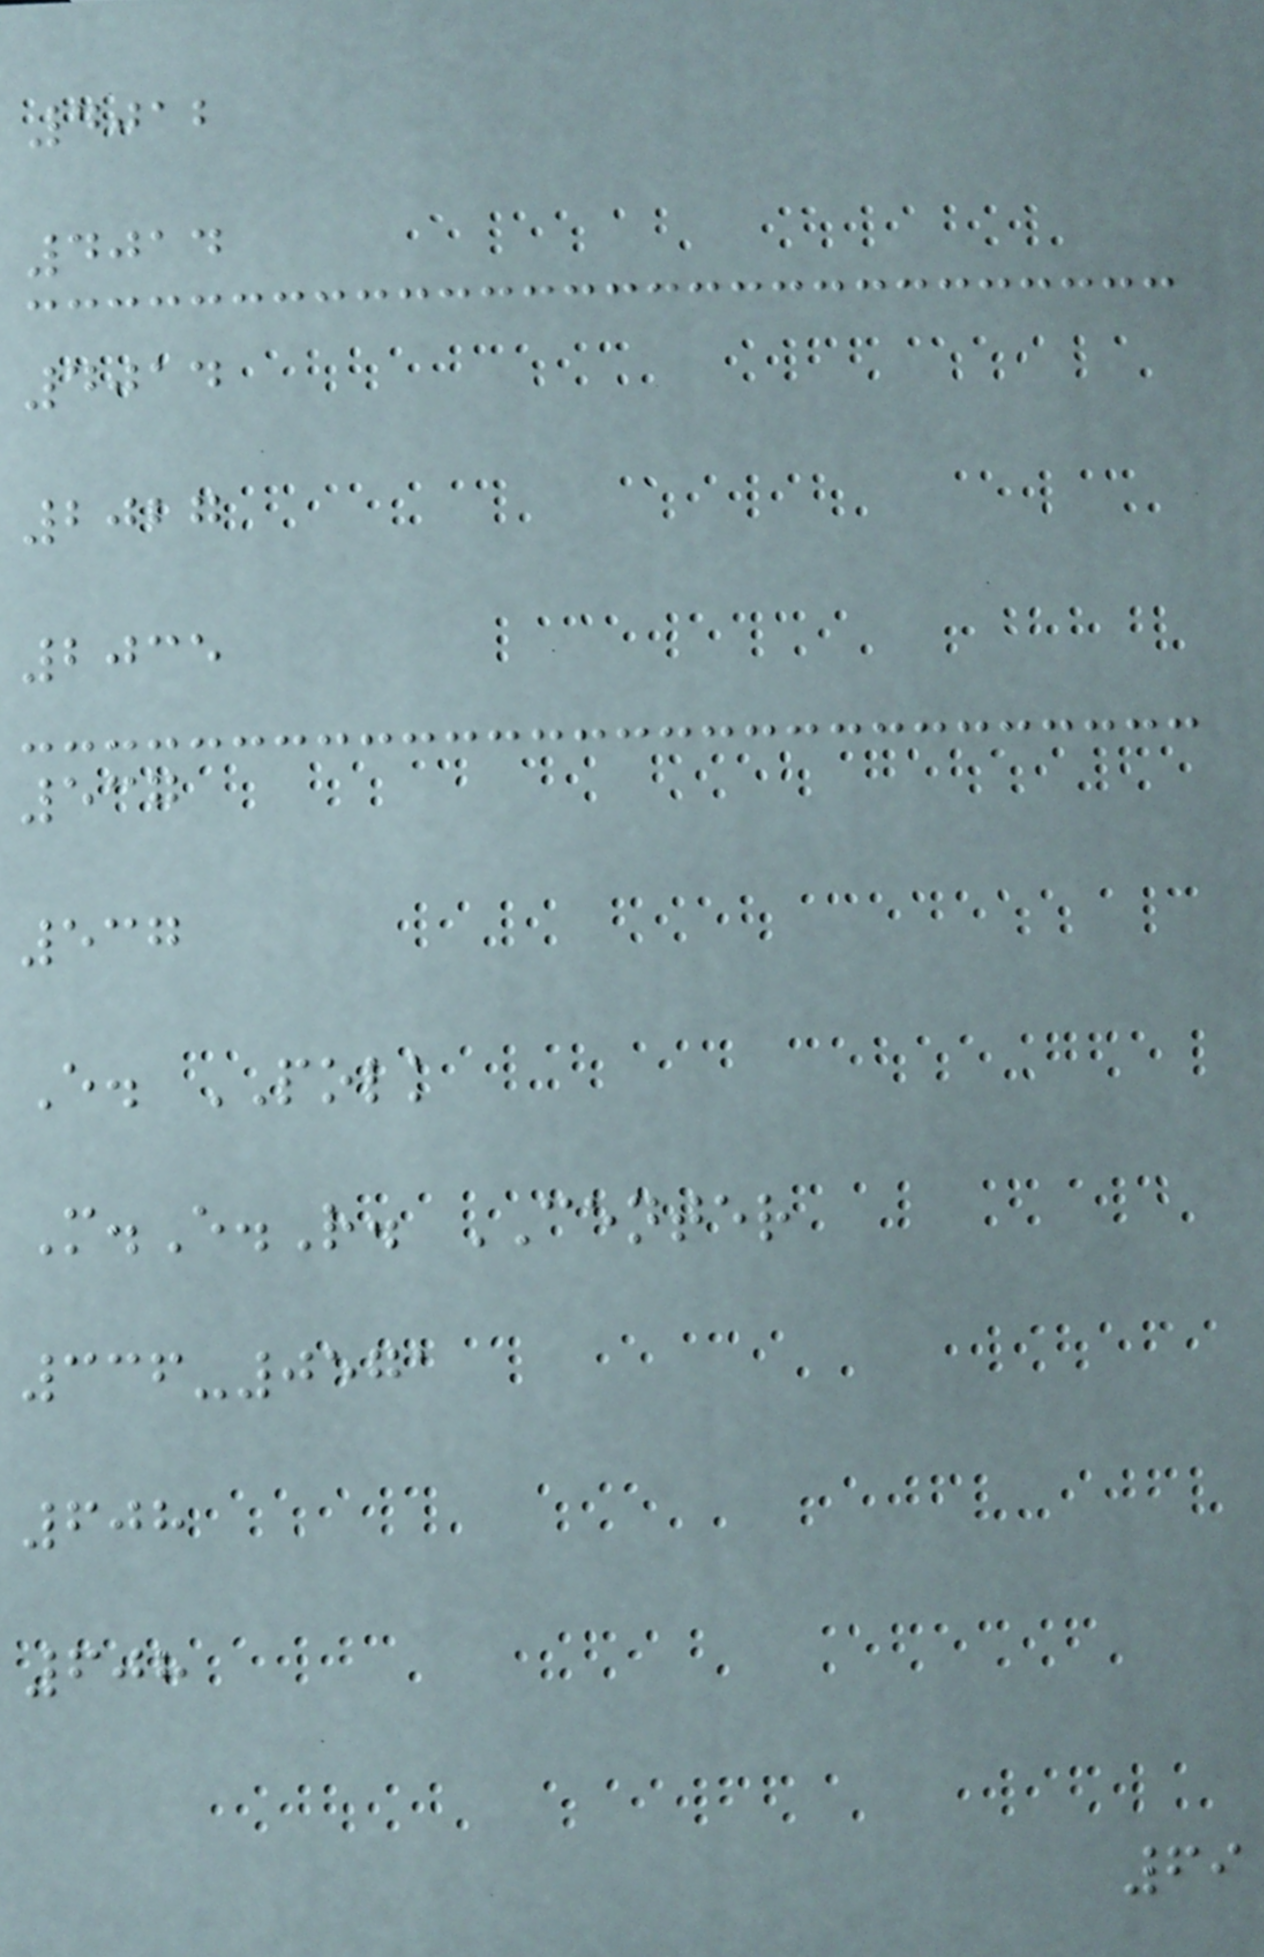4012
4014
4014
2027
2035
537
537
E. POLK
M.E.R. CENTER
336-0571
608
608
69
